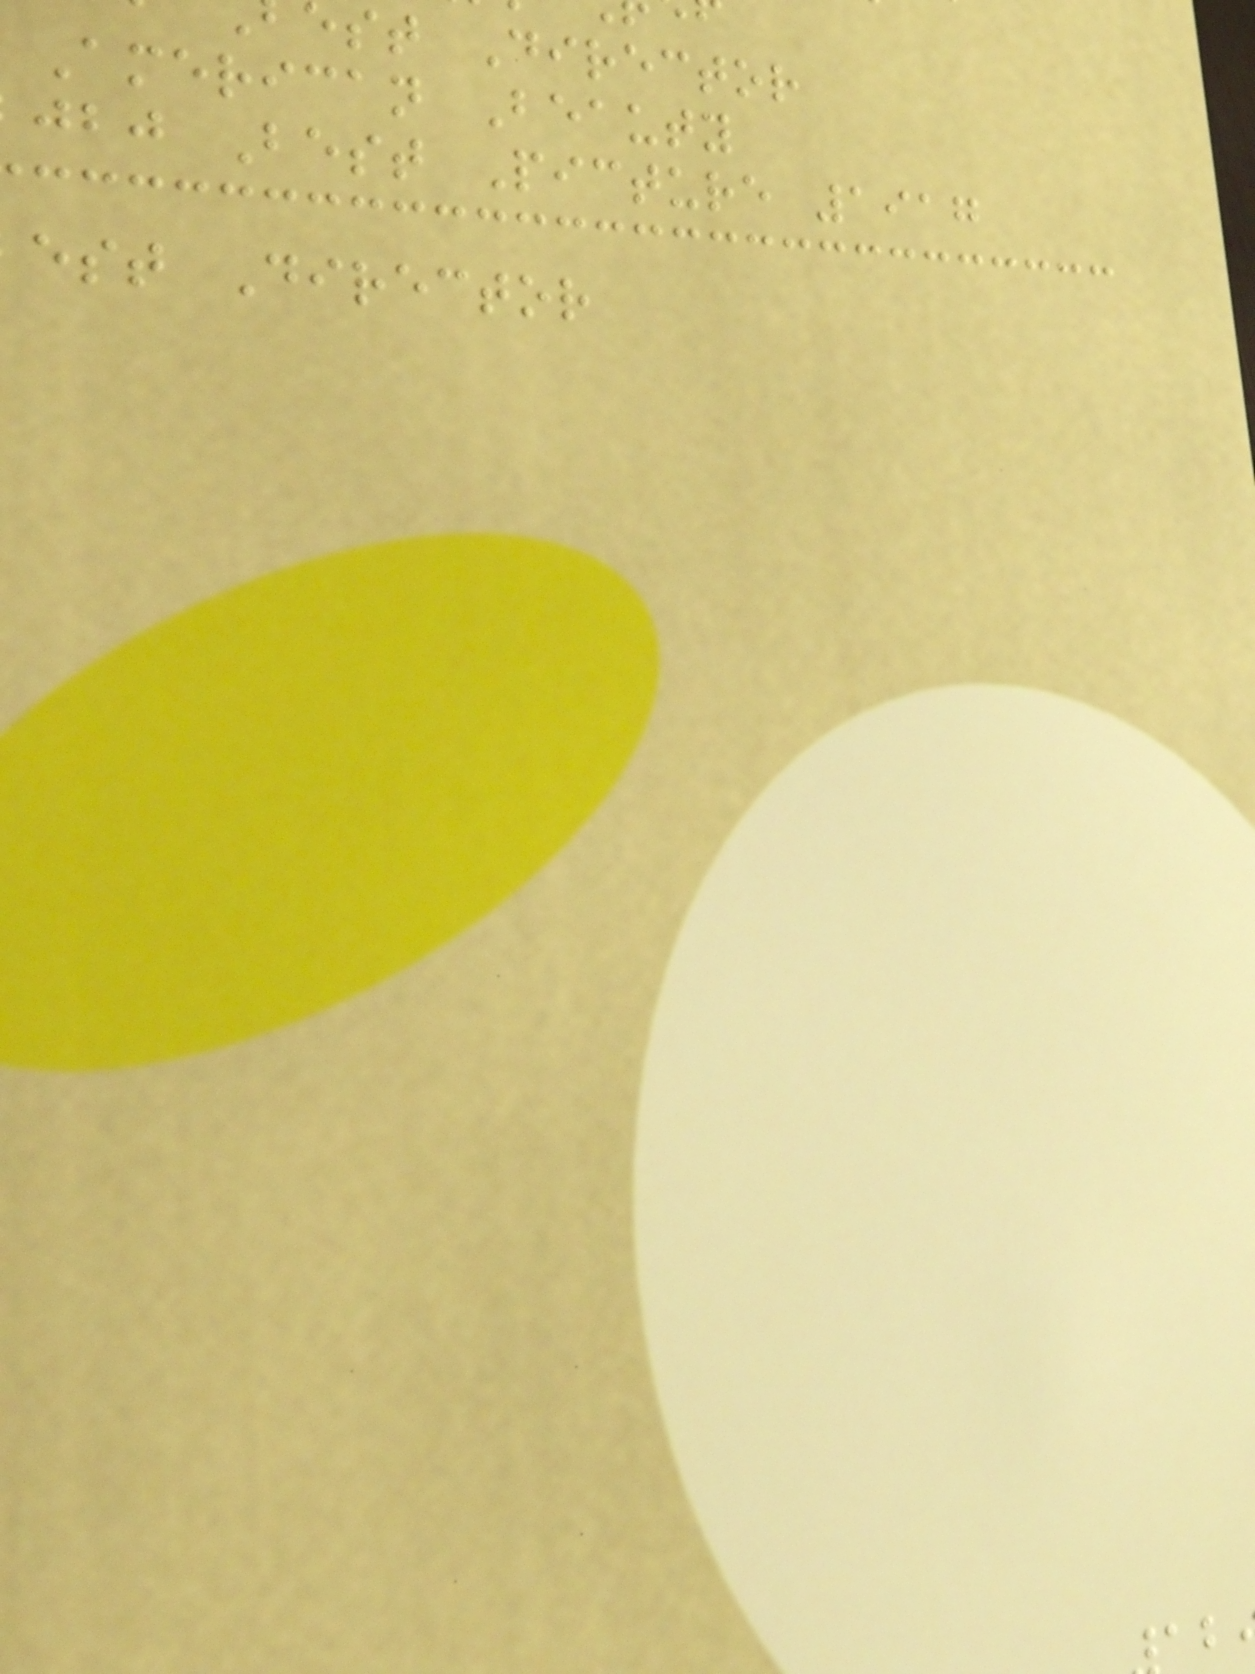st Director
American Beauty
jbj Best Picture 1917
est Director
